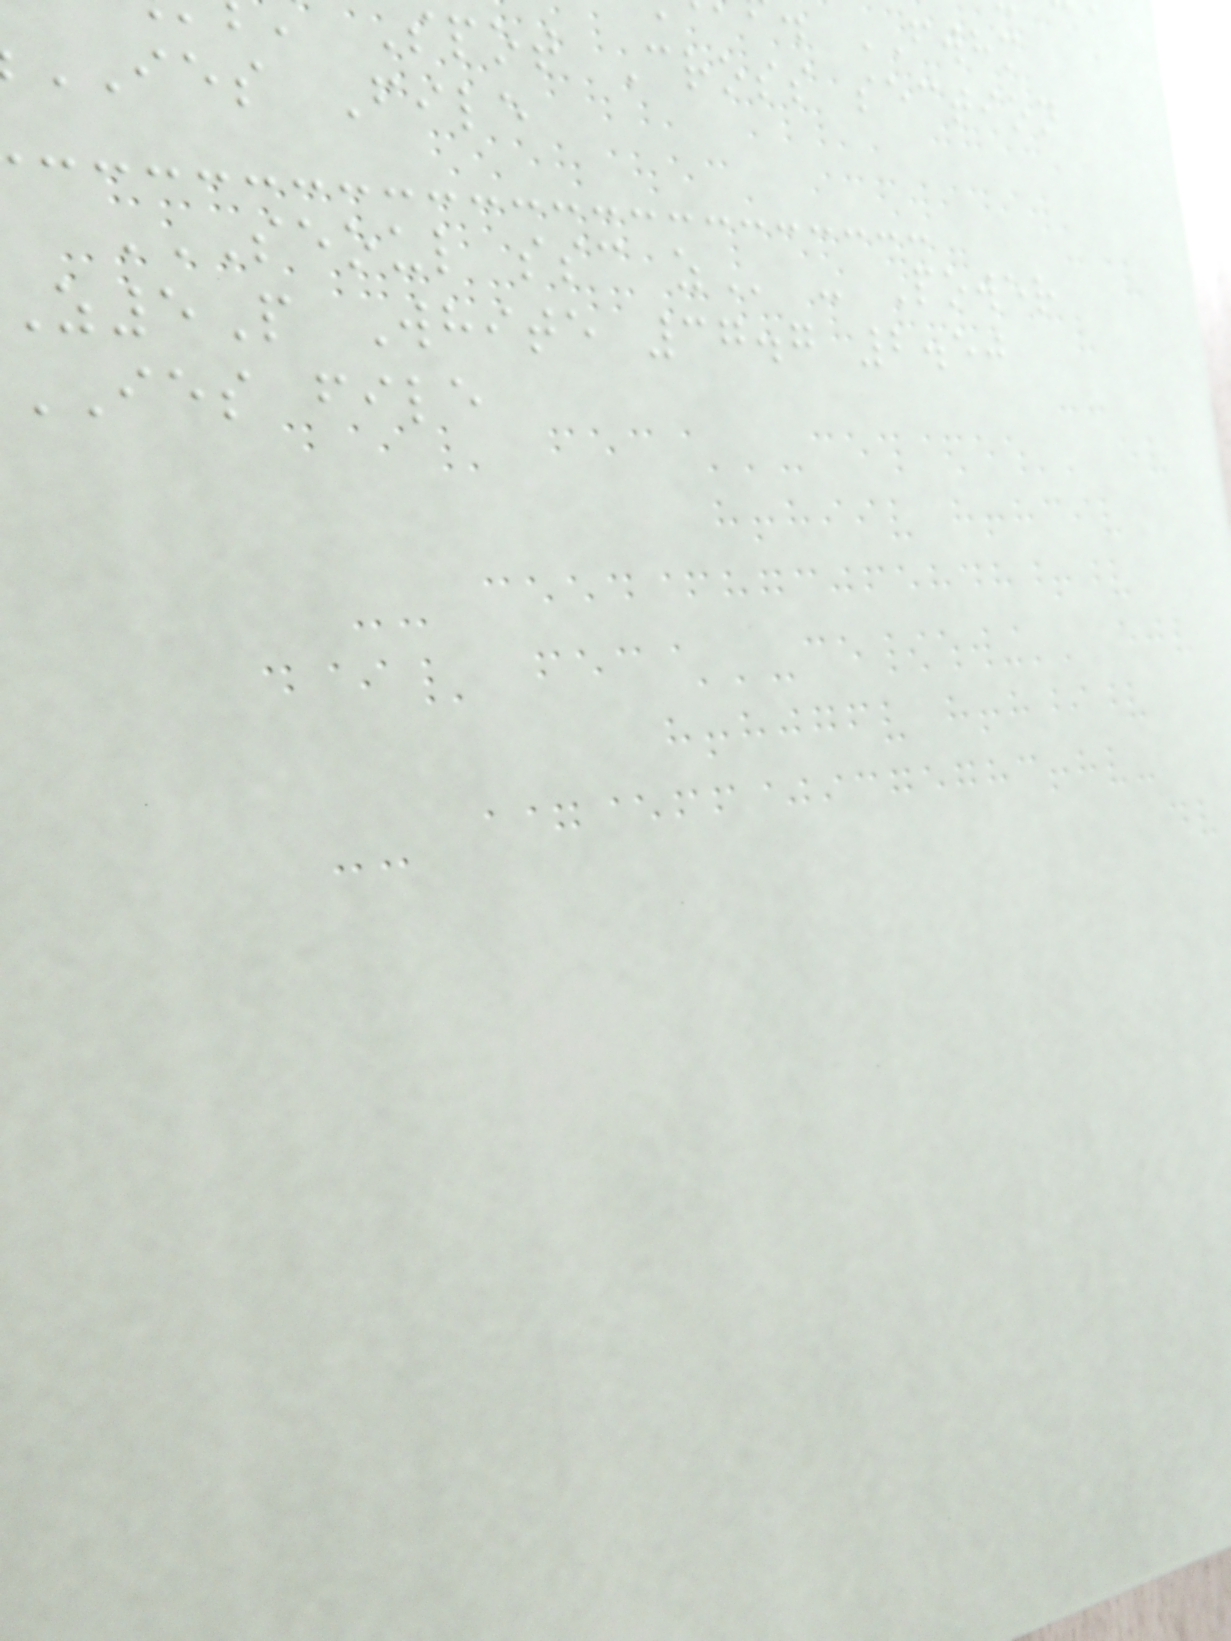spot Cross section
IES File
SEOUL SSC Z - Power
5P White 37.7 2.50
IES file
